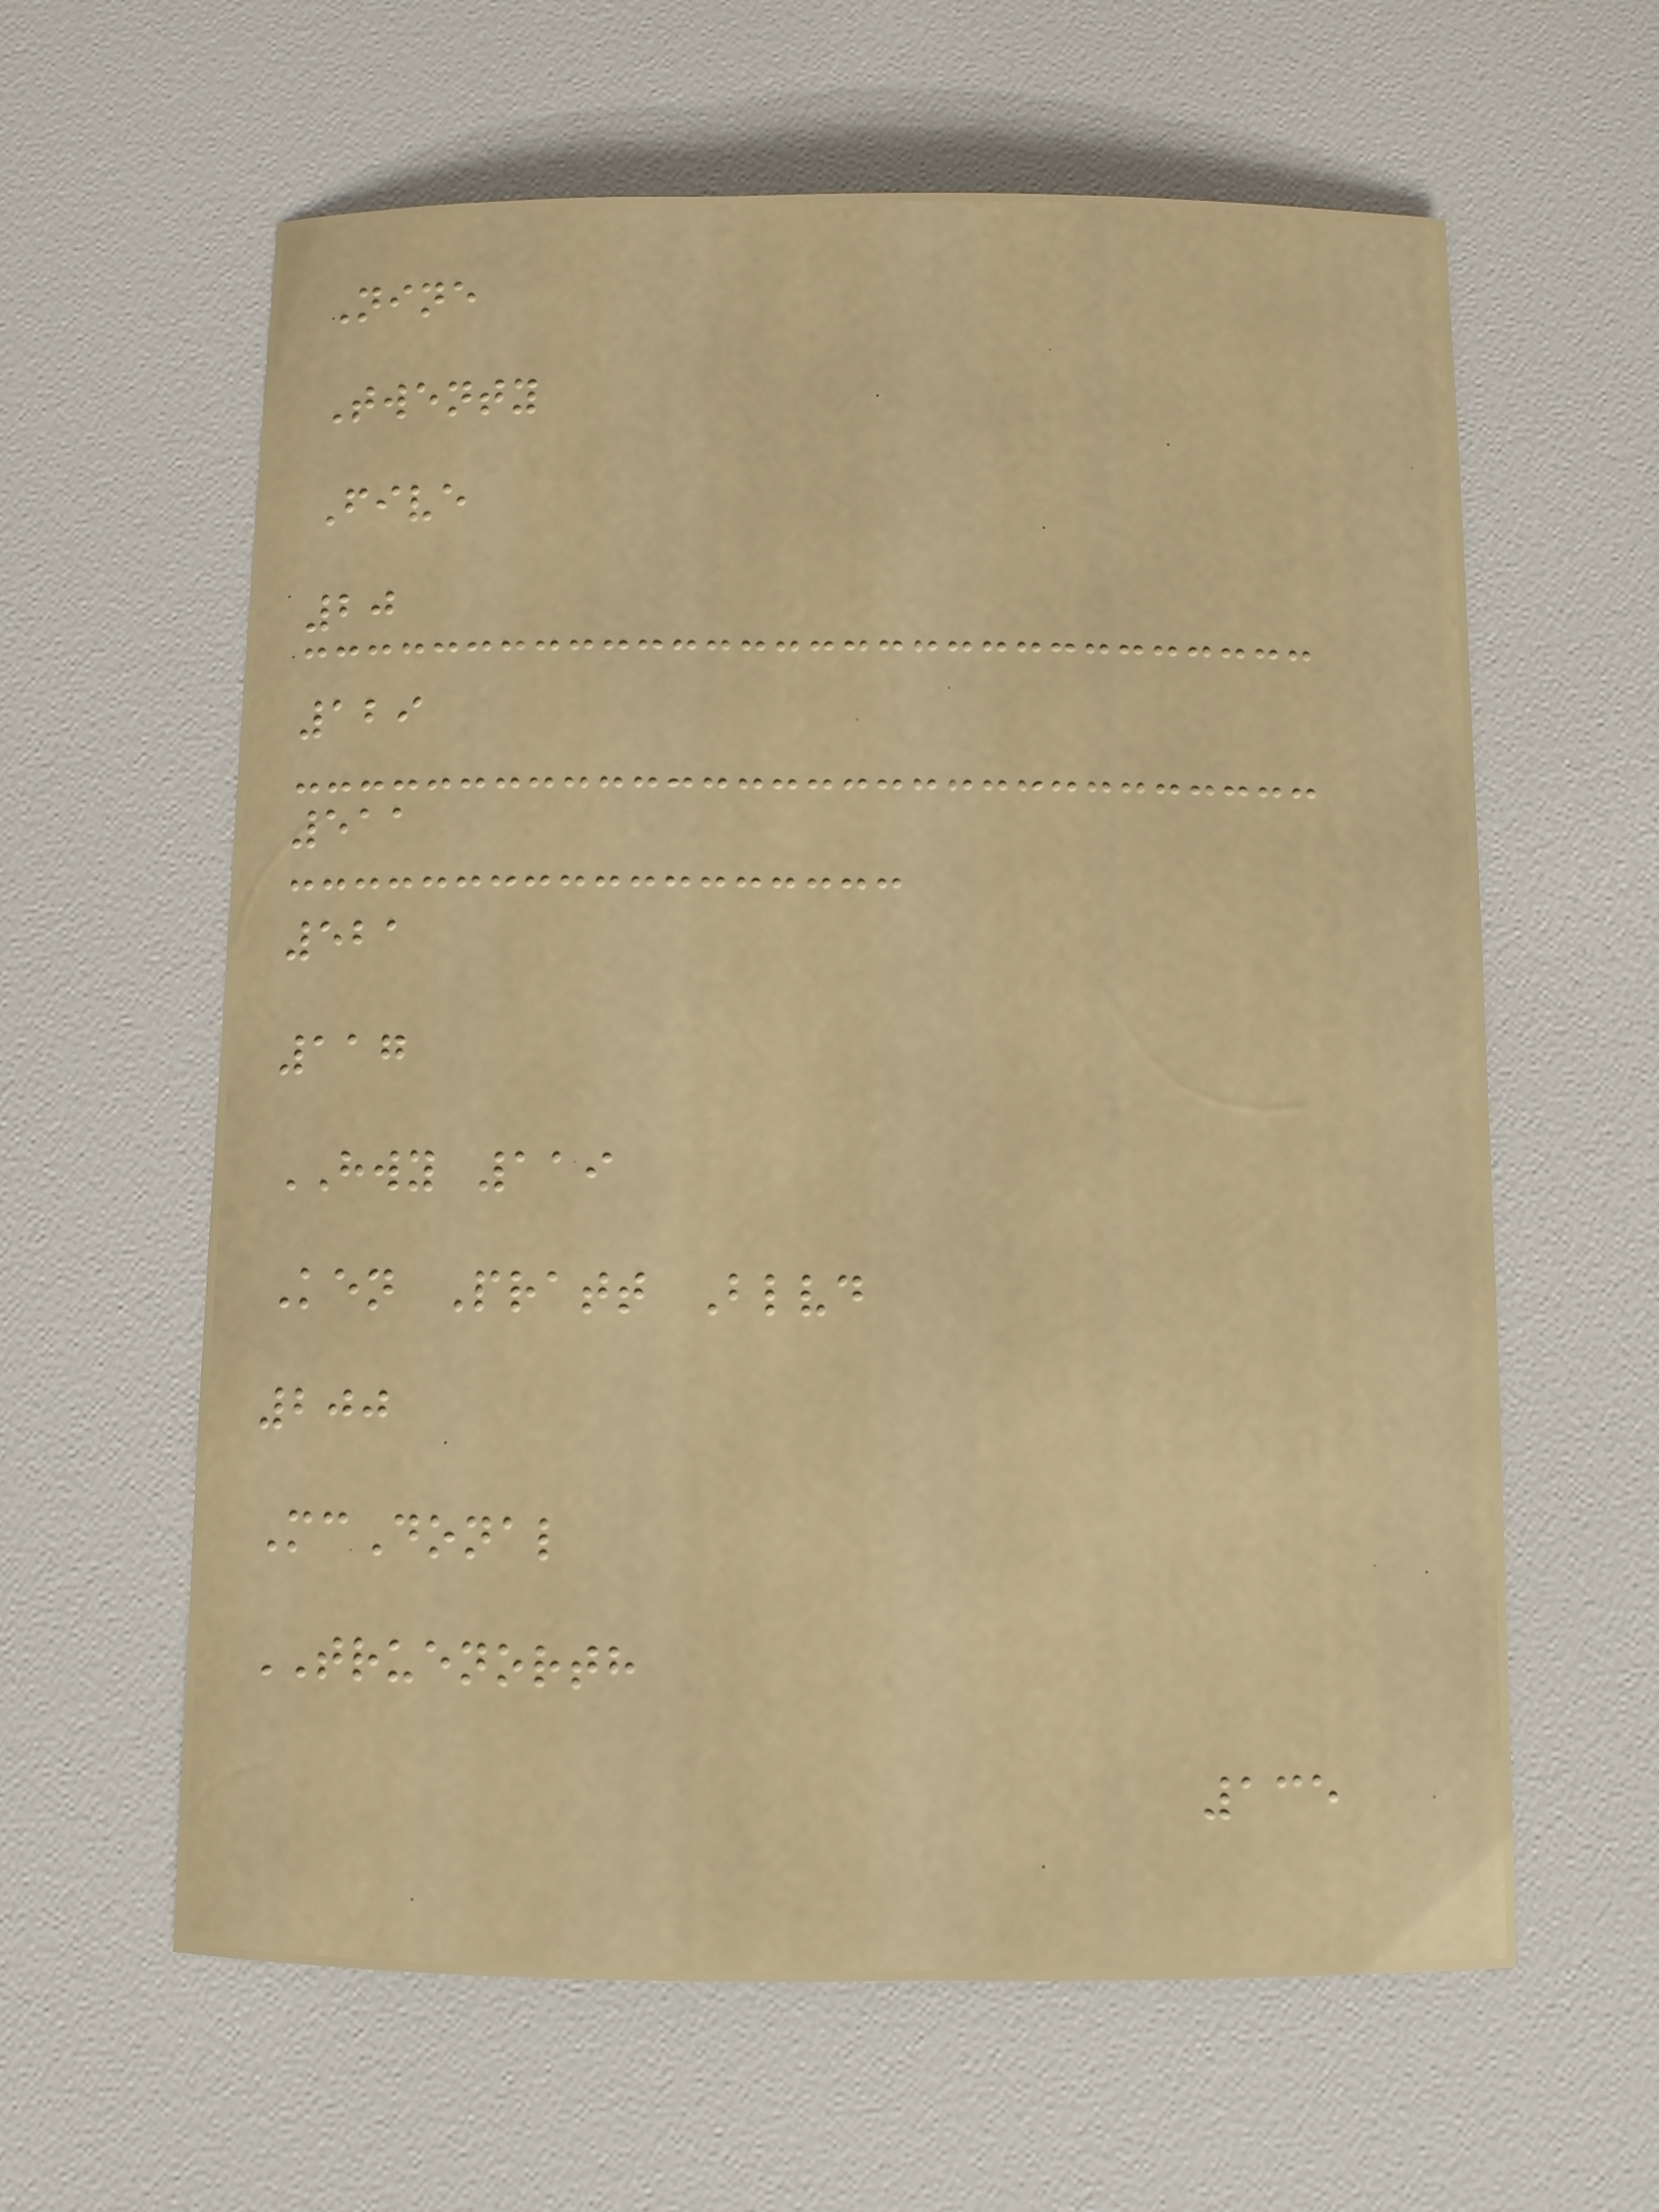Nine
Twenty
Five
20
129
511
521
117
HWY 119
Ken Pratt Blvd
200
McDonal
TRUENORTH
135
